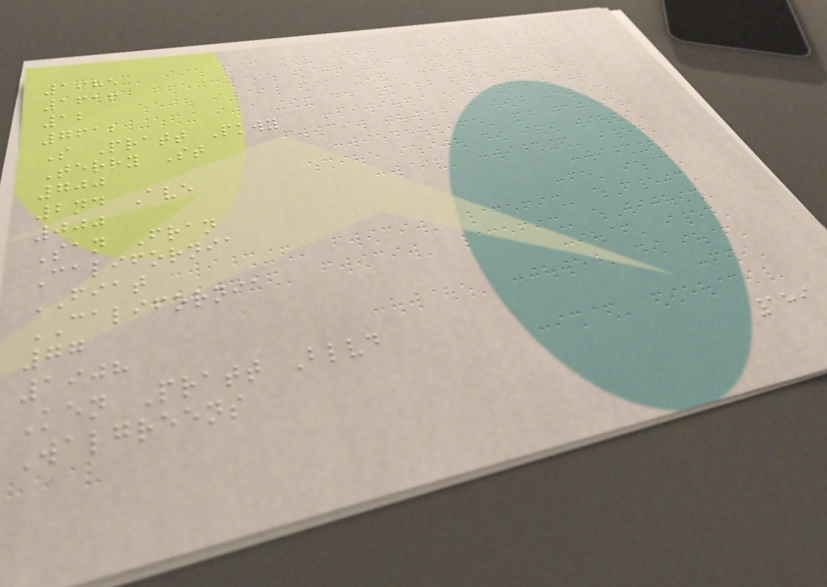1985
1616
12
7612
S Pratt Pkwy
Terry St
700
2nd Ave
000
San Fran
California
FIAT
CALIFORNIA
77
1908
Ken Pratt Blvd
Walgreens
189
